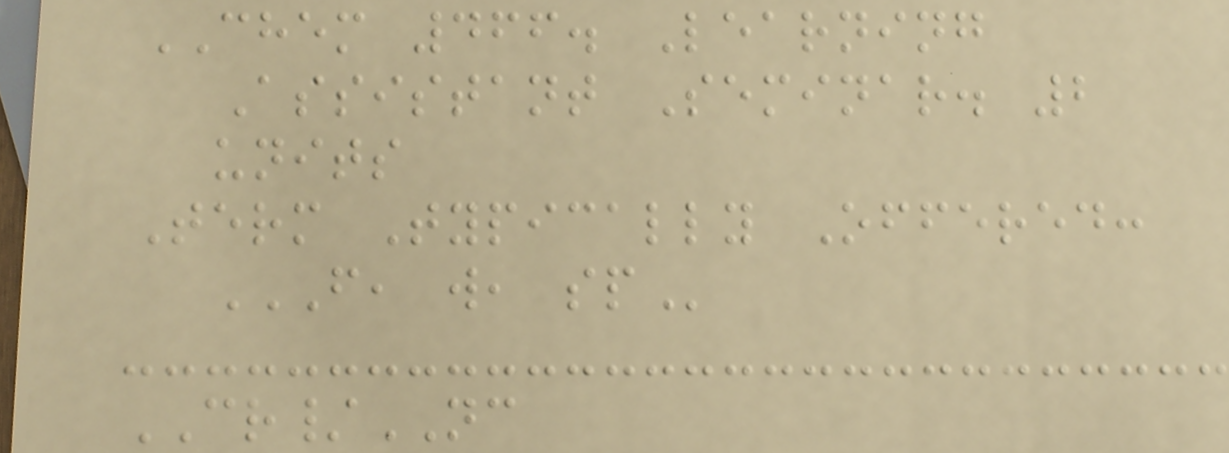CHEM 466. Learning
Assistant Seminar. 2
units
Term Typically Offered:
F, W, SP
CR/NC
